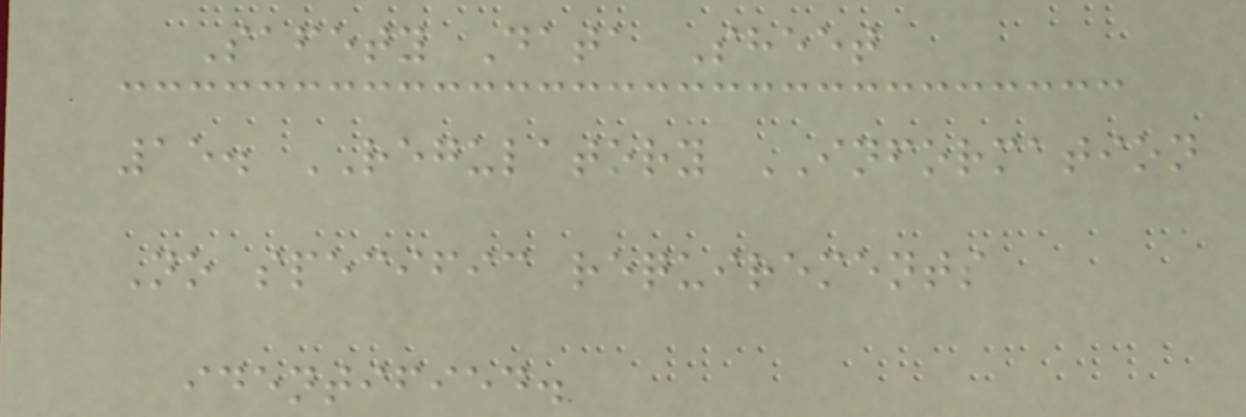Safety Data Sheet
15. REGULATORY INFORMATION
No specific requirements
identified.
